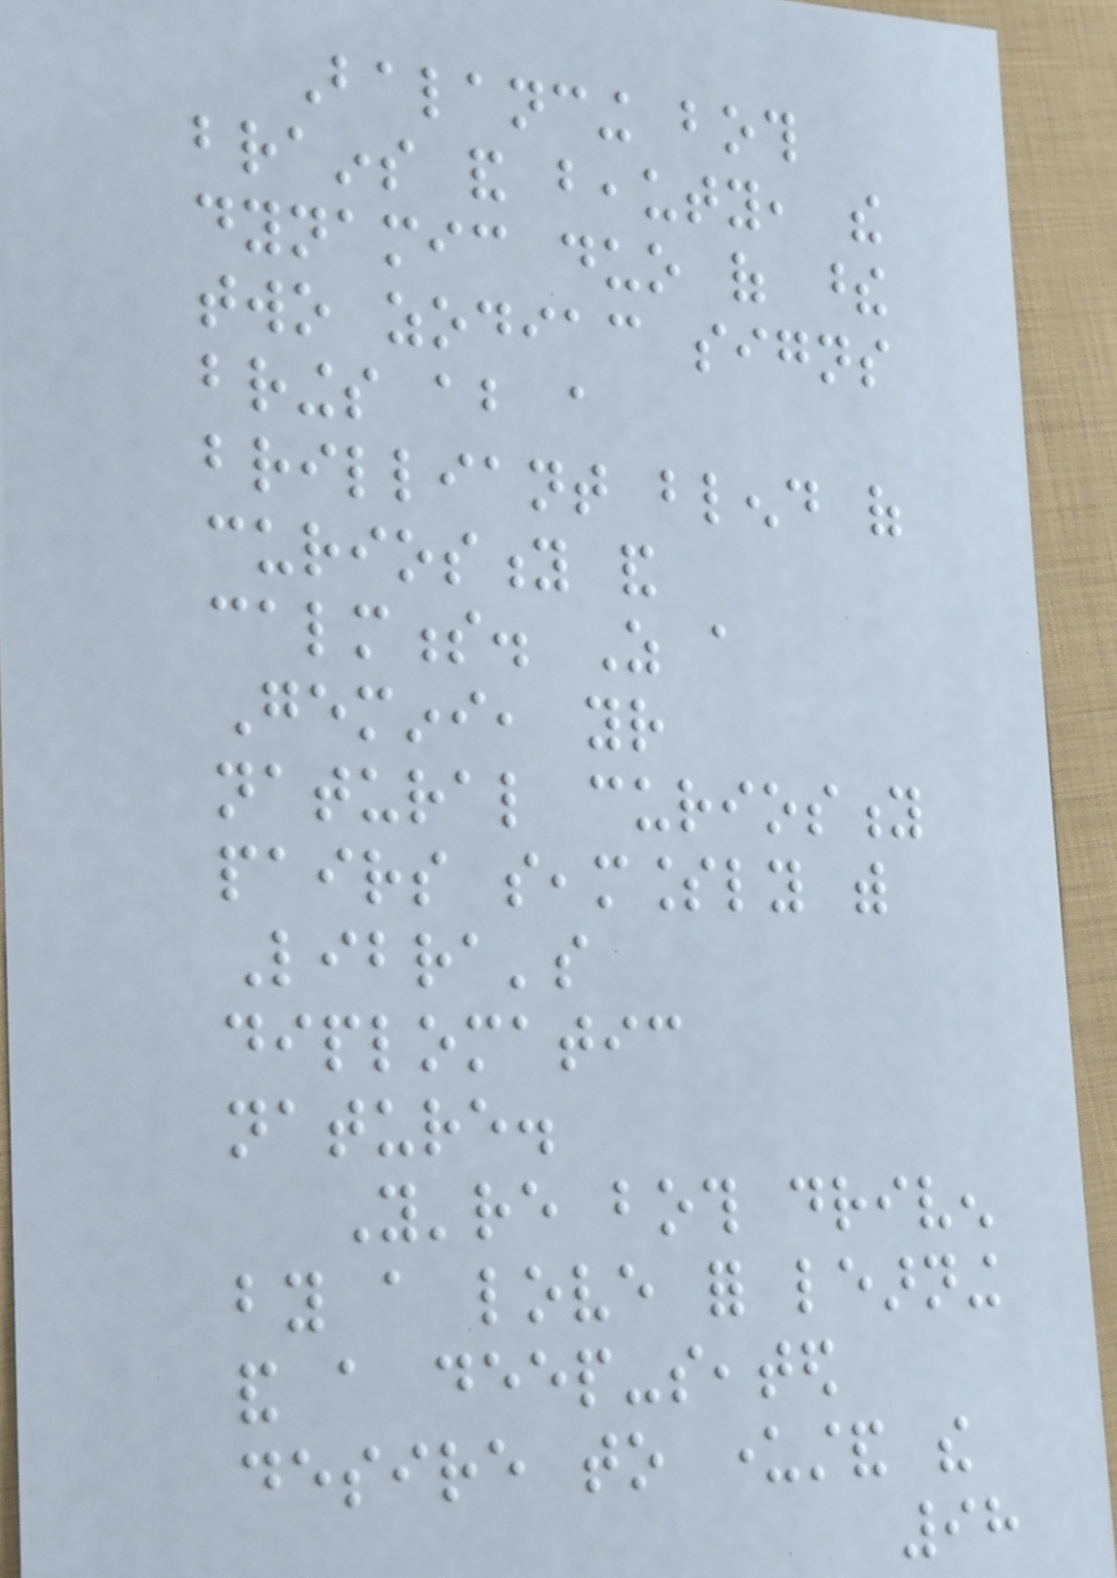Balancing both
brains and beauty, the
dynamic duo of these
two zodiac signs
brings about a
brilliant blend of
curiosity and
calmness. As a
Gemini, your
natural curiosity
pairs seamlessly with
Libra's
diplomatic
nature.
You're both driven
by a love for learning
and a deep-seated
desire to understand the
98
